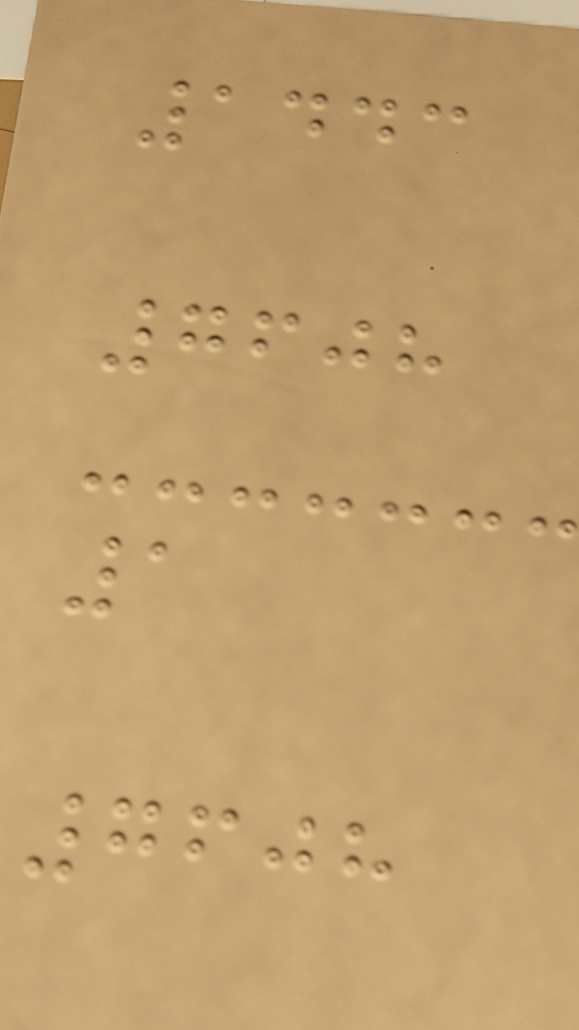1443
7608
1
7608
